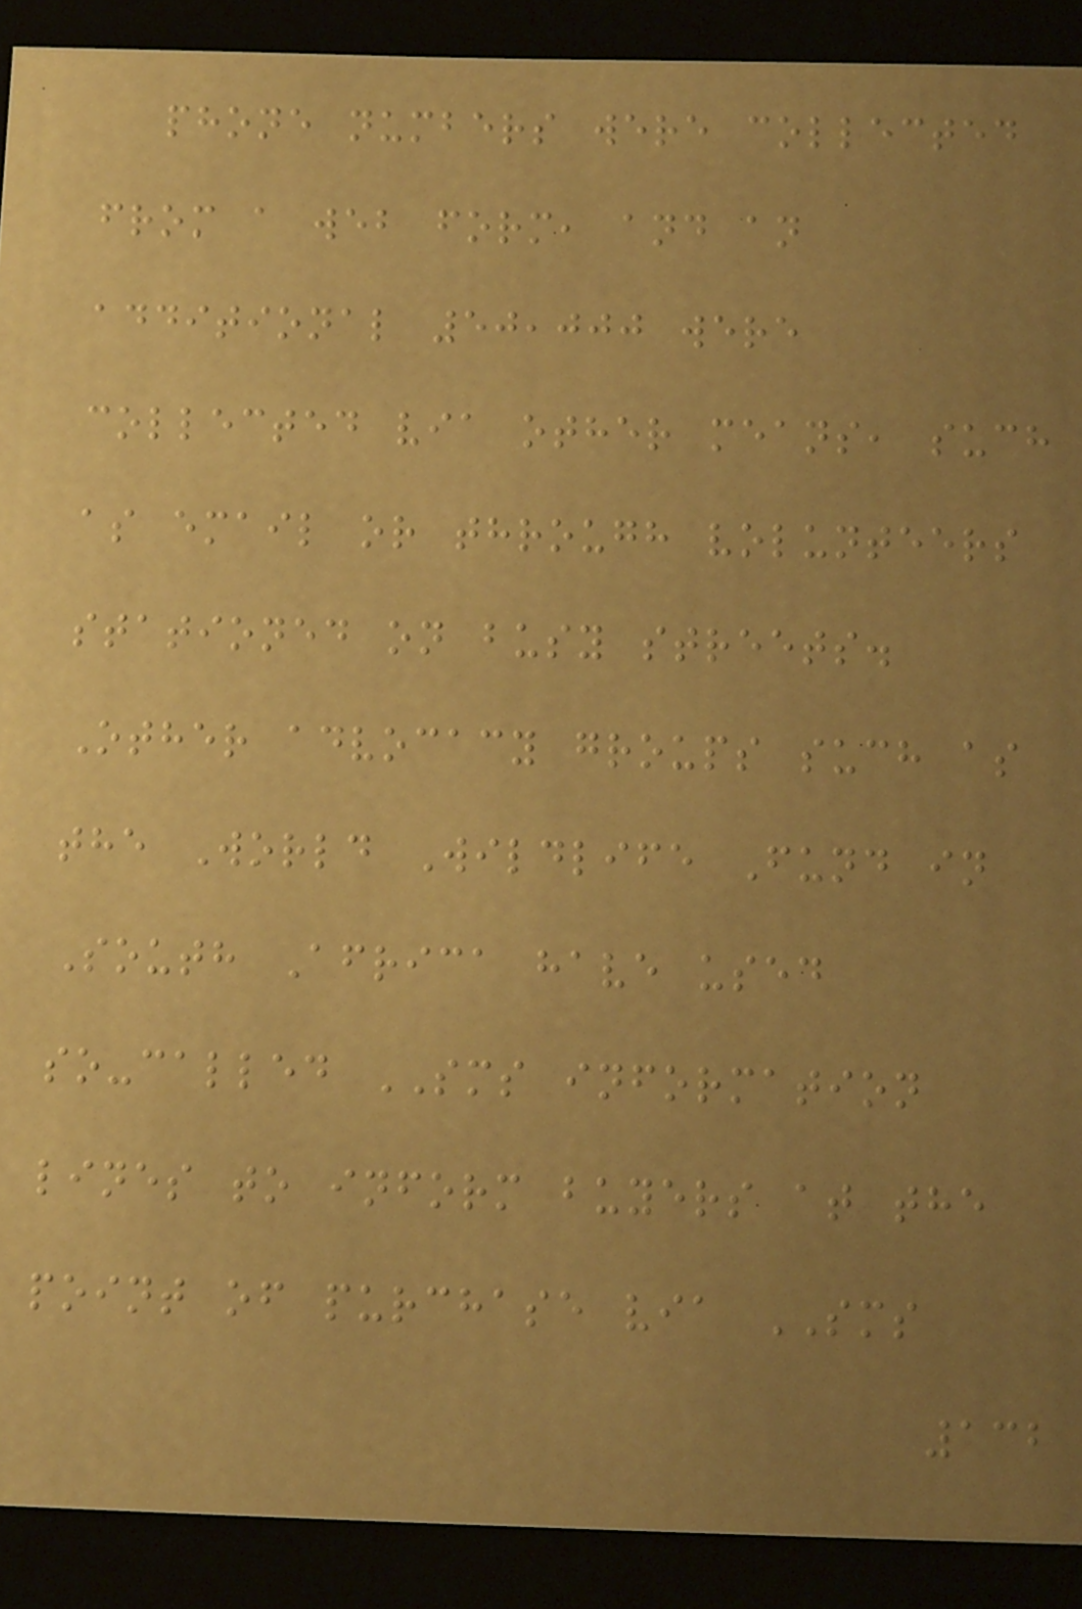phone numbers were collected
from a web form, and an
additional 50,000 were
collected via other means, such
as email or through volunteers
stationed on busy streets.
Other advocacy groups such as
the World Wildlife Fund in
South Africa have used
so-called SMS information
lines to inform buyers at the
point of purchase via SMS
132
